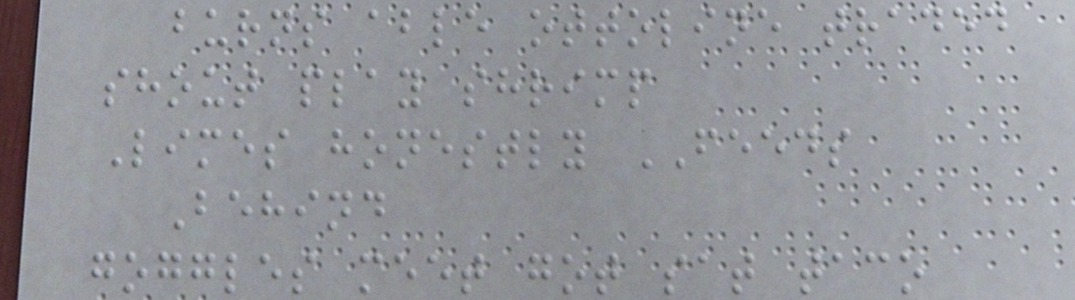burns able ottoline traded
shout play shrimp
Limes honestly FEEDS
Behind
goggles meet got sat taco
